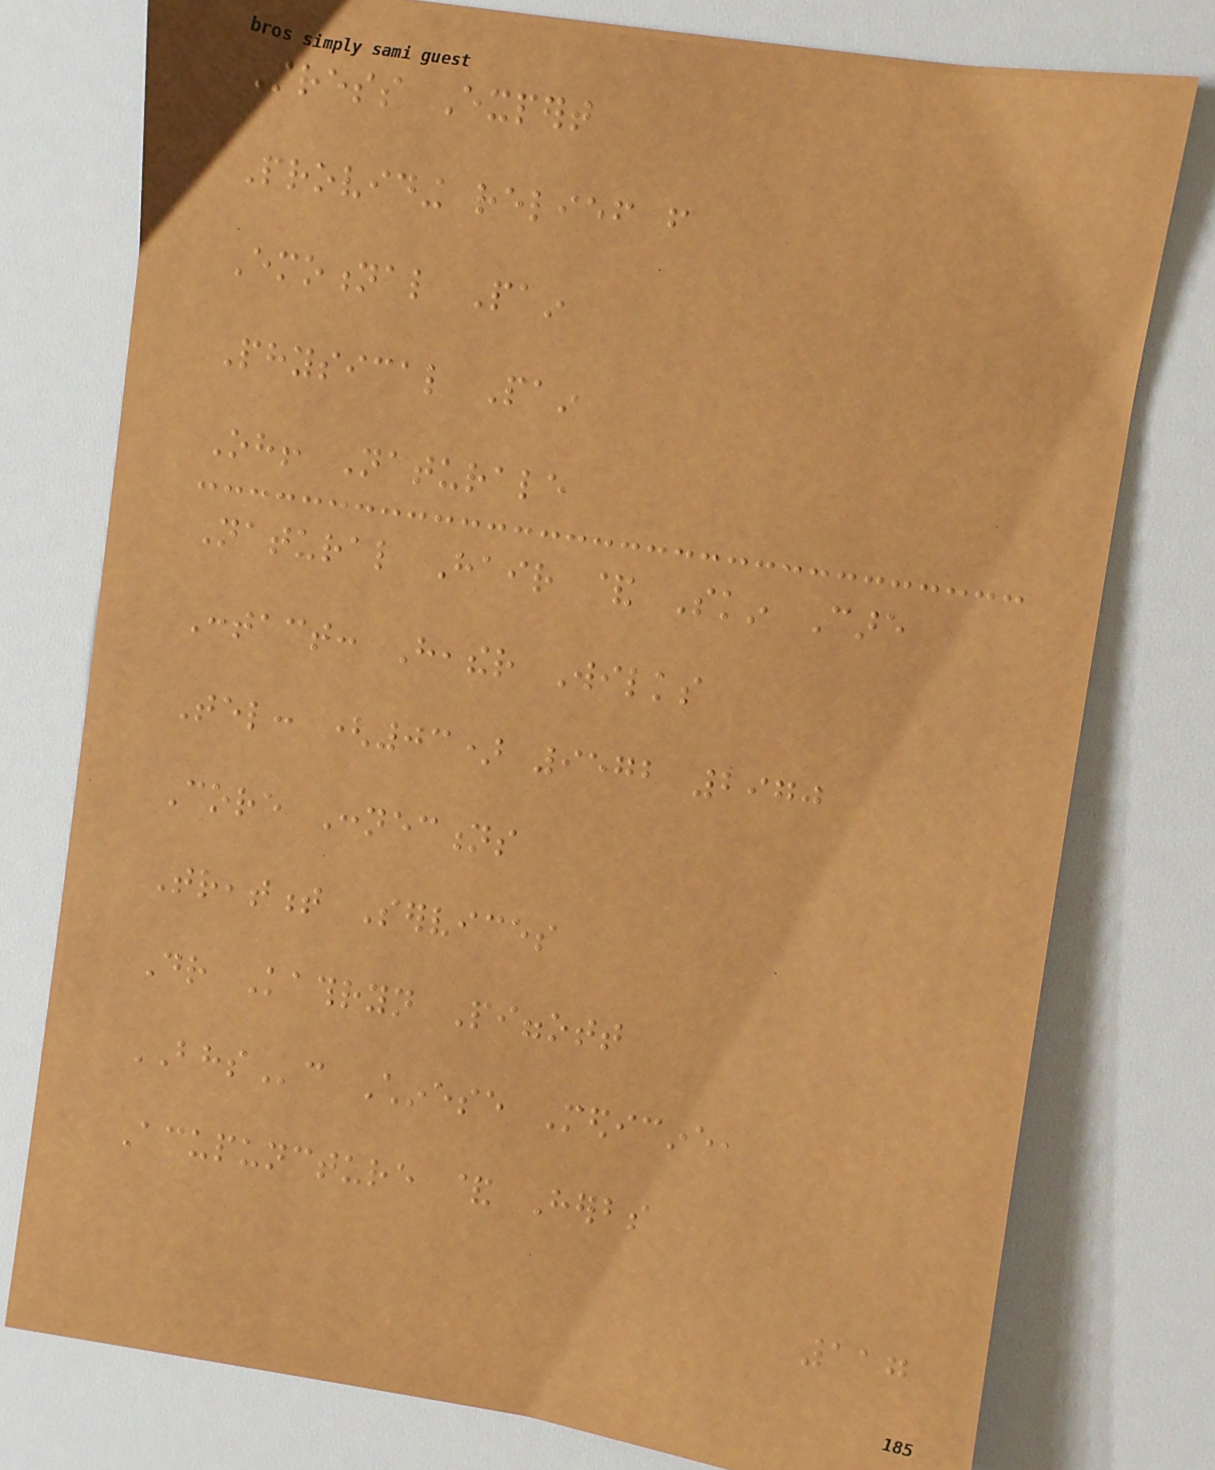Stress Expert
Providing relief from
Emotional Pain
Physical Pain
Oh! Naturale
Natural Hair & Skin Care
Contact: Heather Wilks
Tel: (03) 9572 2970
Core Connections
Treatment Services
Dr Kathryn Piggott
BHSc Chinese Medicine,
Acupuncture & Herbs
117
